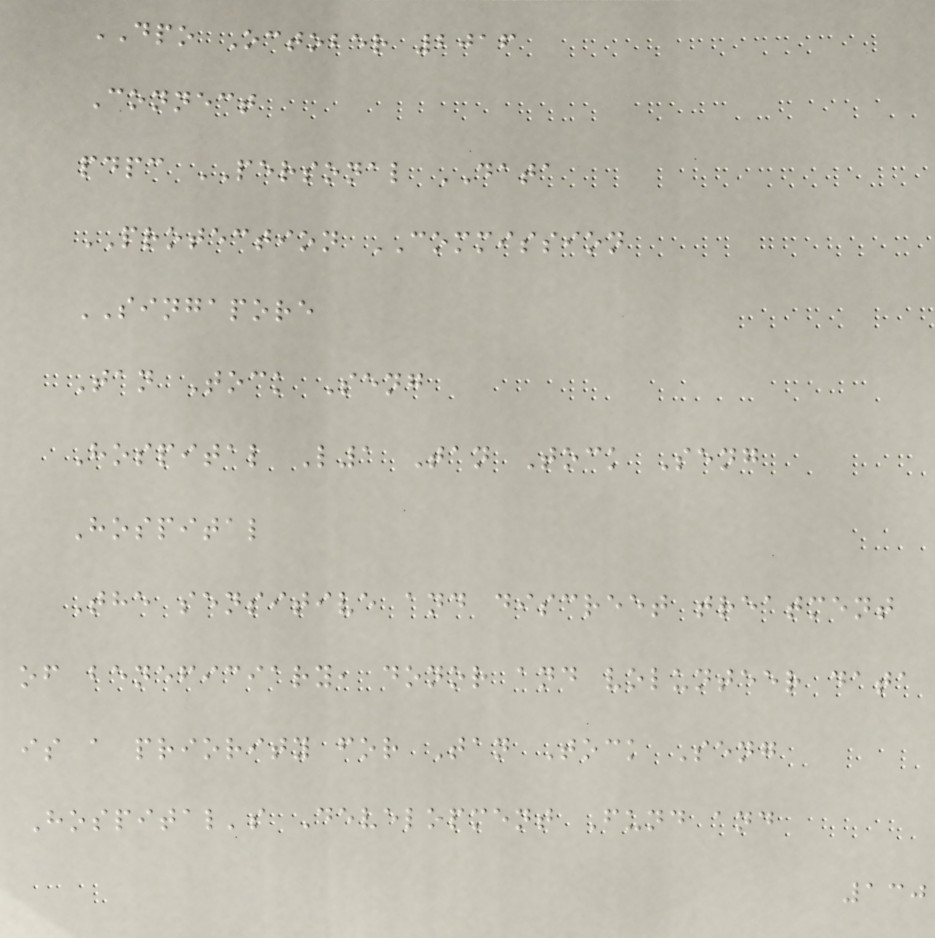DPO October 2016
Connect
pdpc PERSONAL DATA
PROTECTION COMMISSION
SINGAPORE
Tan Tock Seng
Hospital L1 Tan Tock Seng
Hospital
The sensitive and discreet treatment
of beneficiary, donor and volunteer data
is a priority for Tan Tock Seng
Hospital's Development Fund and
130
